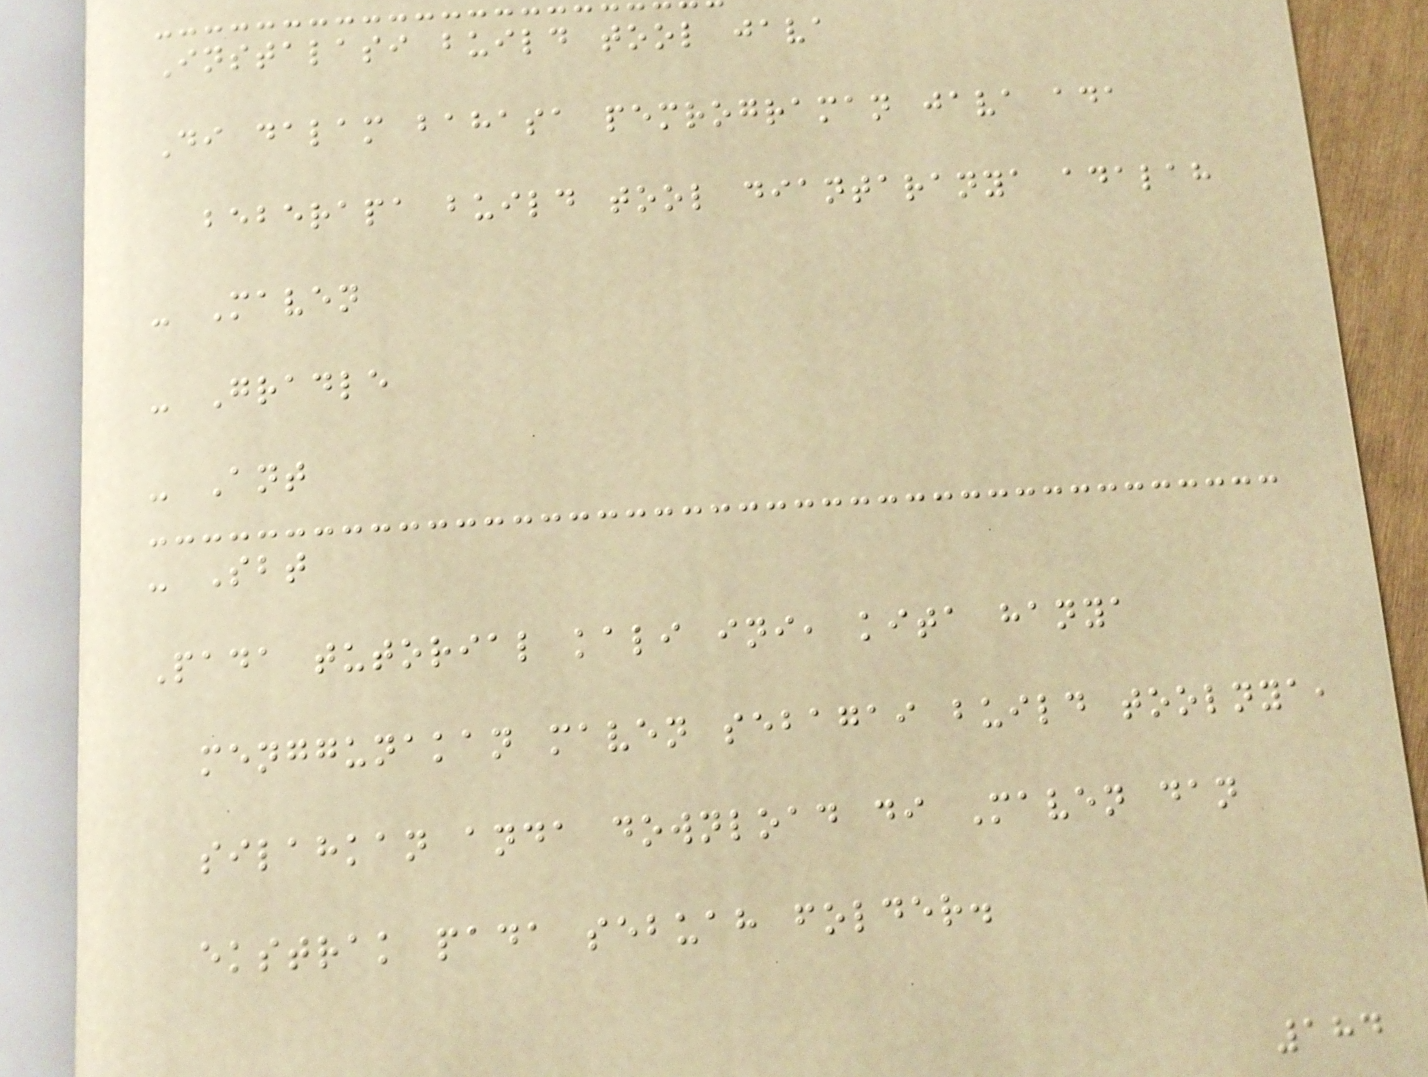Instalasi build tool java
Di dalam bahasa pemrograman java ada
beberapa build tool diantaranya adalah
- Maven
- Gradle
- Ant
- Sbt
Pada tutorial kali ini, kita hanya
menggunakan maven sebagai build toolnya,
silahkan anda download di Maven dan
ekstrak pada sebuah folder.
184
